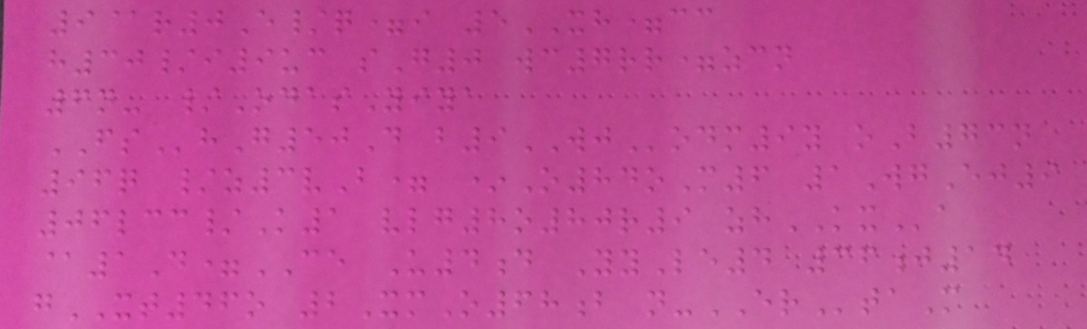9@r0E/q=i 5XH=cc
h30/i9uc sG0 wc7rr=zcn
6n- /OdasYiya
FShG50D b9WJodm9y oB73n
96q /z3vB= *O84oM6 1WgEj9
06lcc/K1 vlg8o80r9 zhKXa
@1D=CE U4d YyLe4 36j14
gXT46o 2XmO68b n-ERtaM
